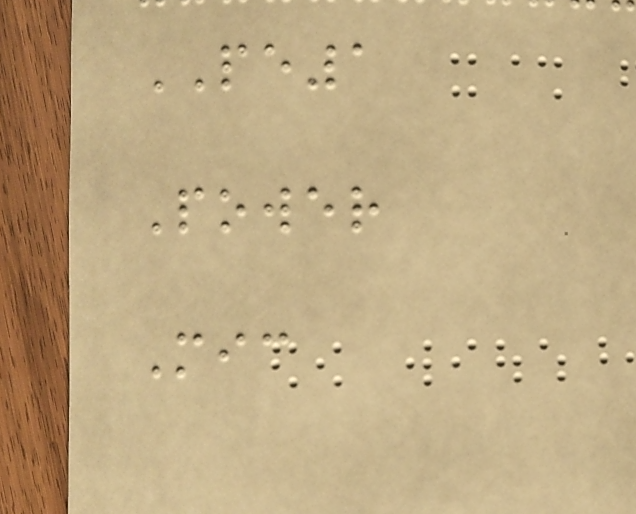PE1
Power
Mic
